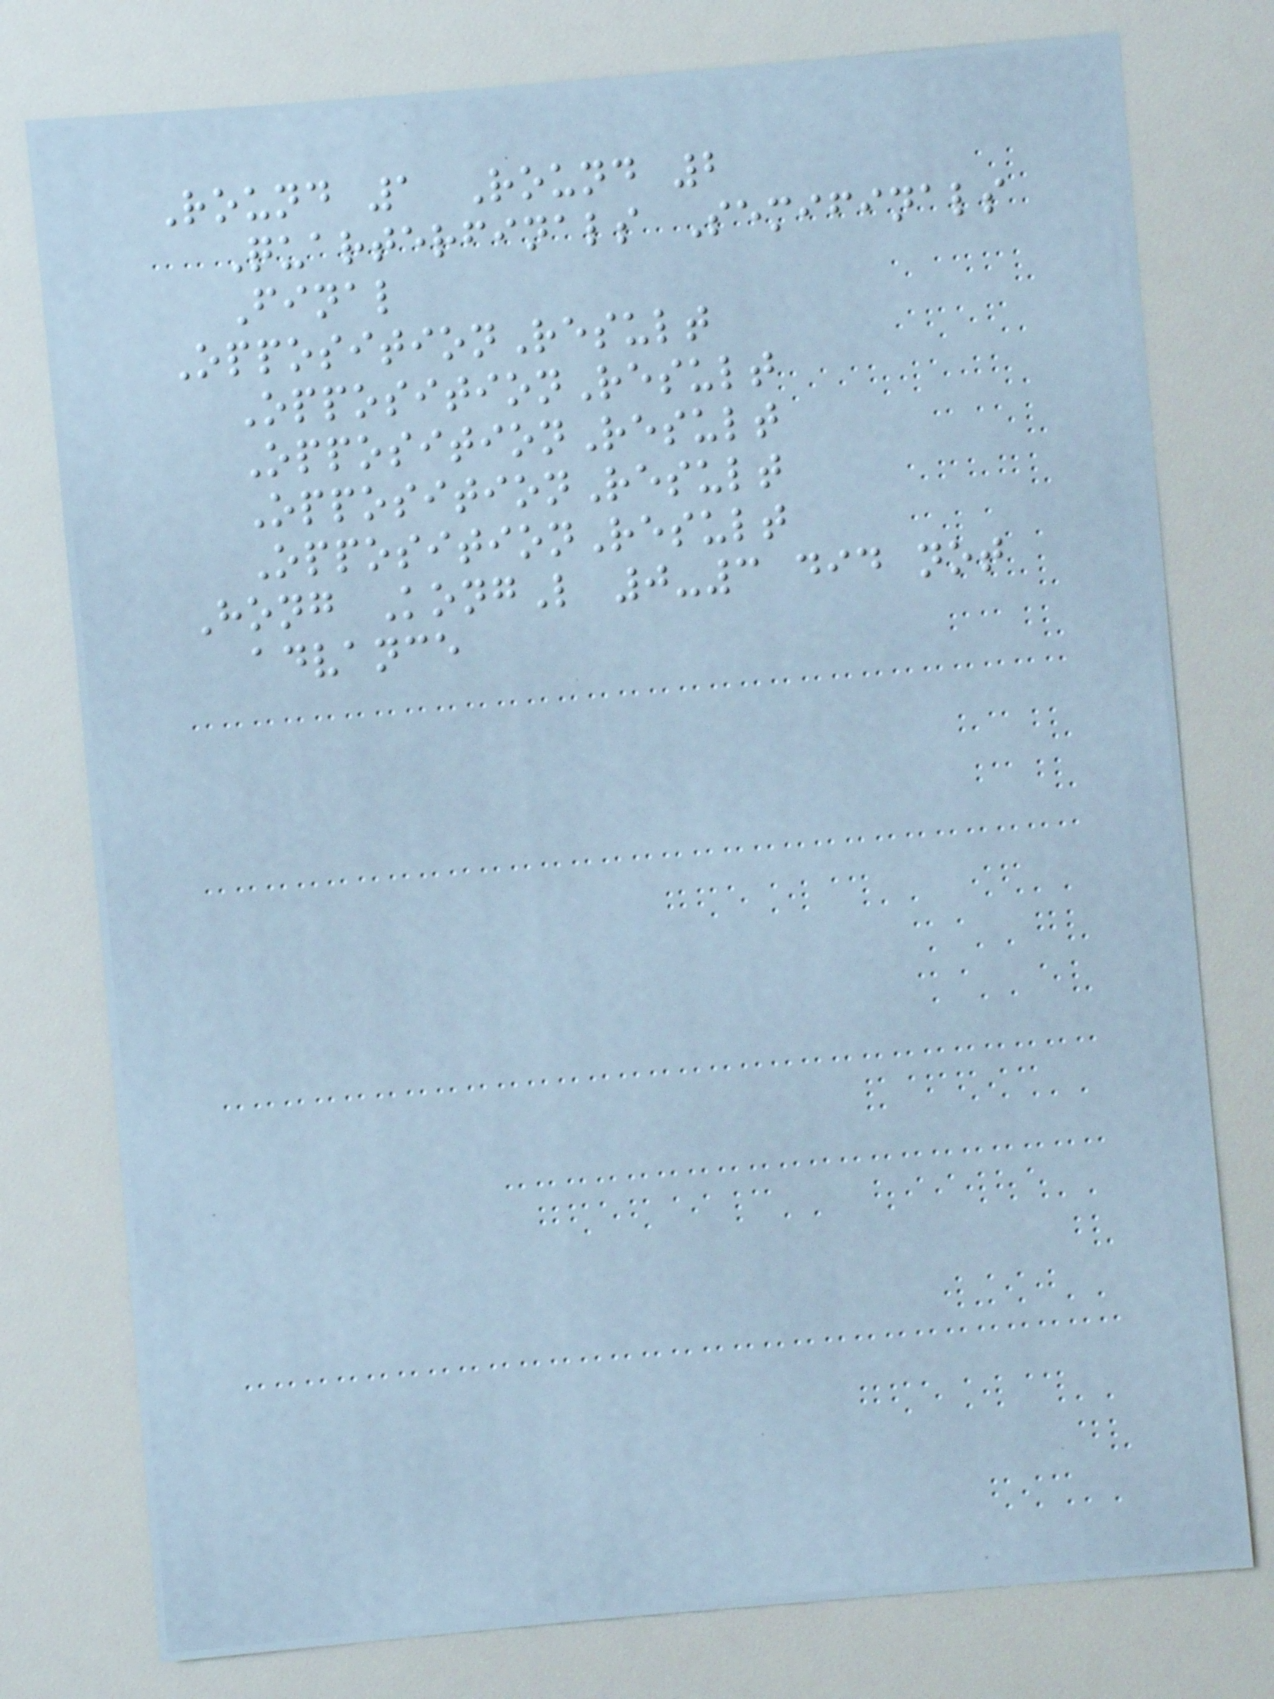Round 1 Round 2
Quarterfinals Semifinals
Final
OppositionResult
OppositionResult
OppositionResult
OppositionResult
OppositionResult
Hong KongL 0-3 did not
advance
